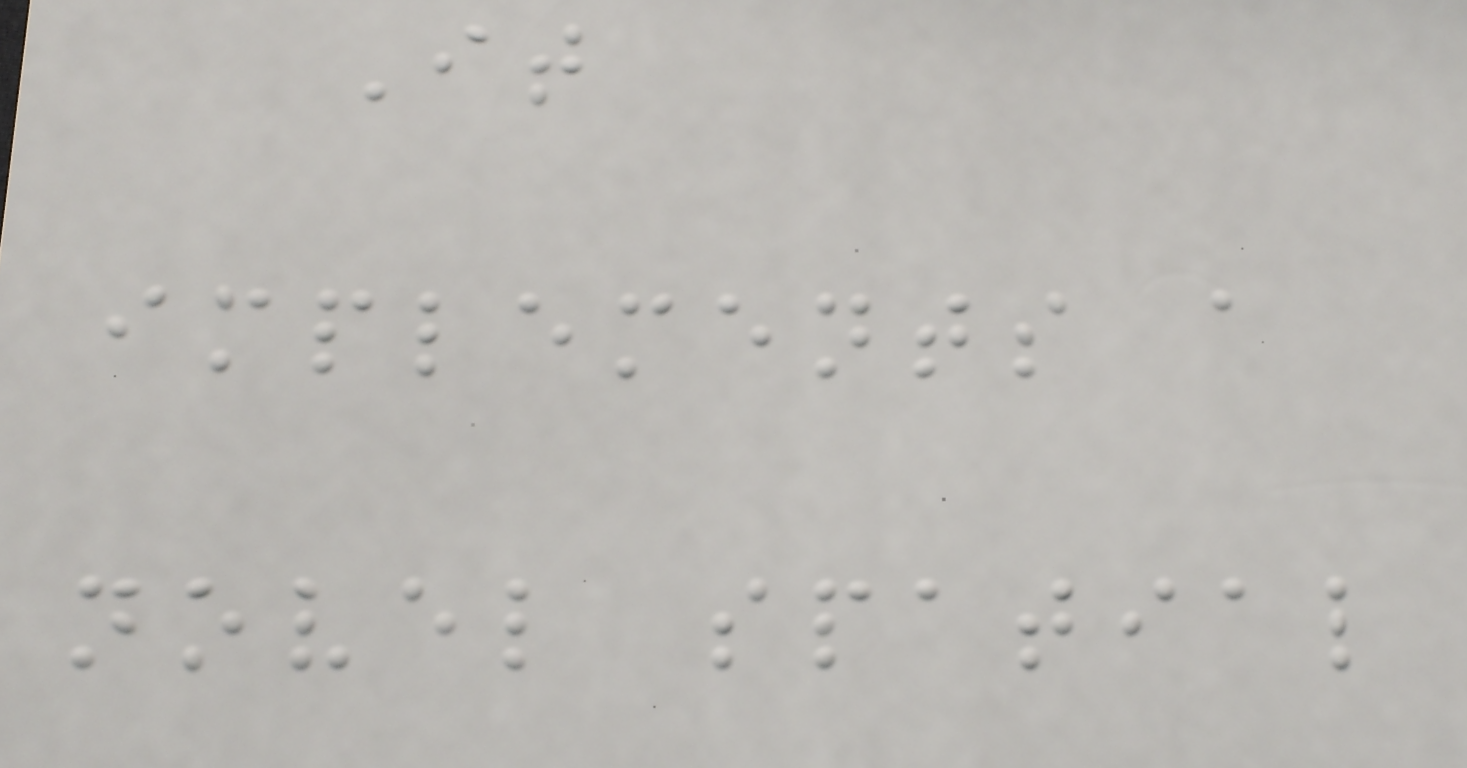It
implements a
novel spatial
